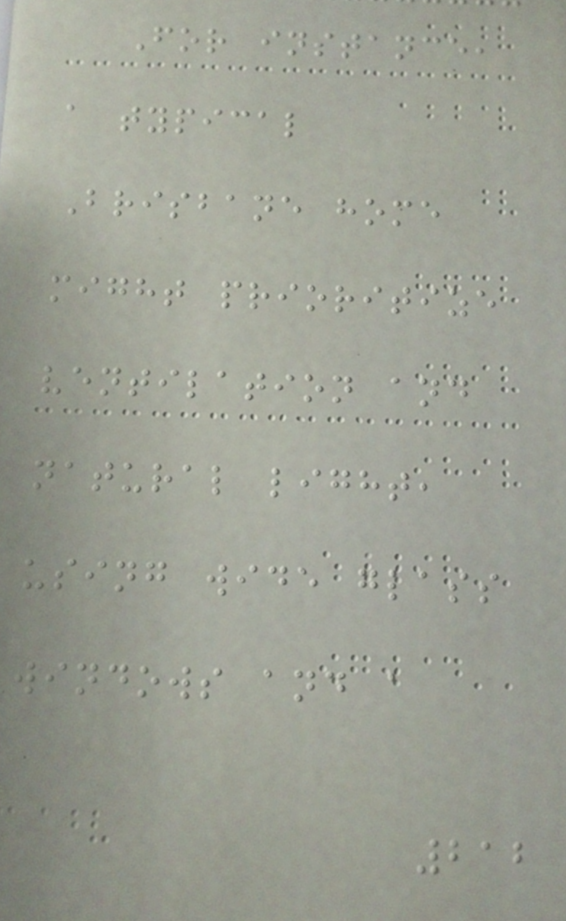For instance,
a typical
Brisbane home
might prioritize
ventilation and
natural light,
using wide glass
windows and a
212
